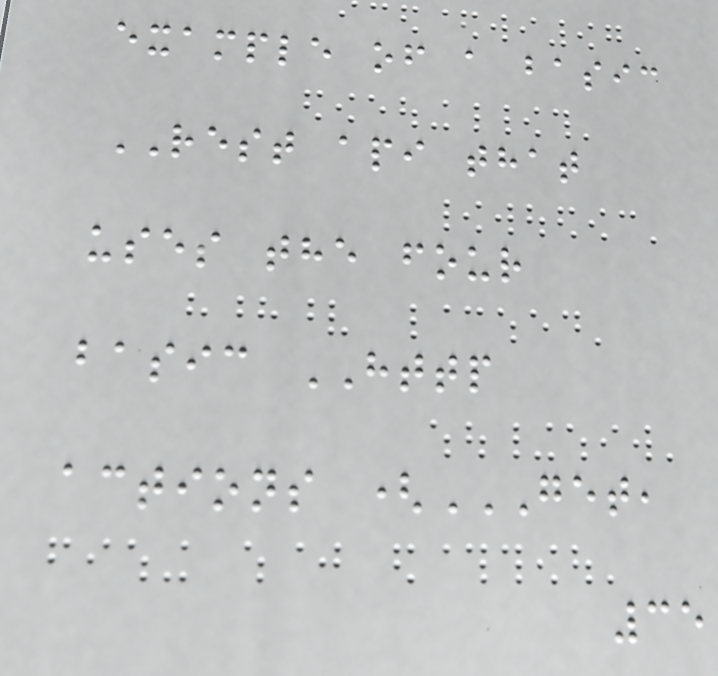example of a basic
REST api that
uses the four
basic HTTP
actions (GET,
35
